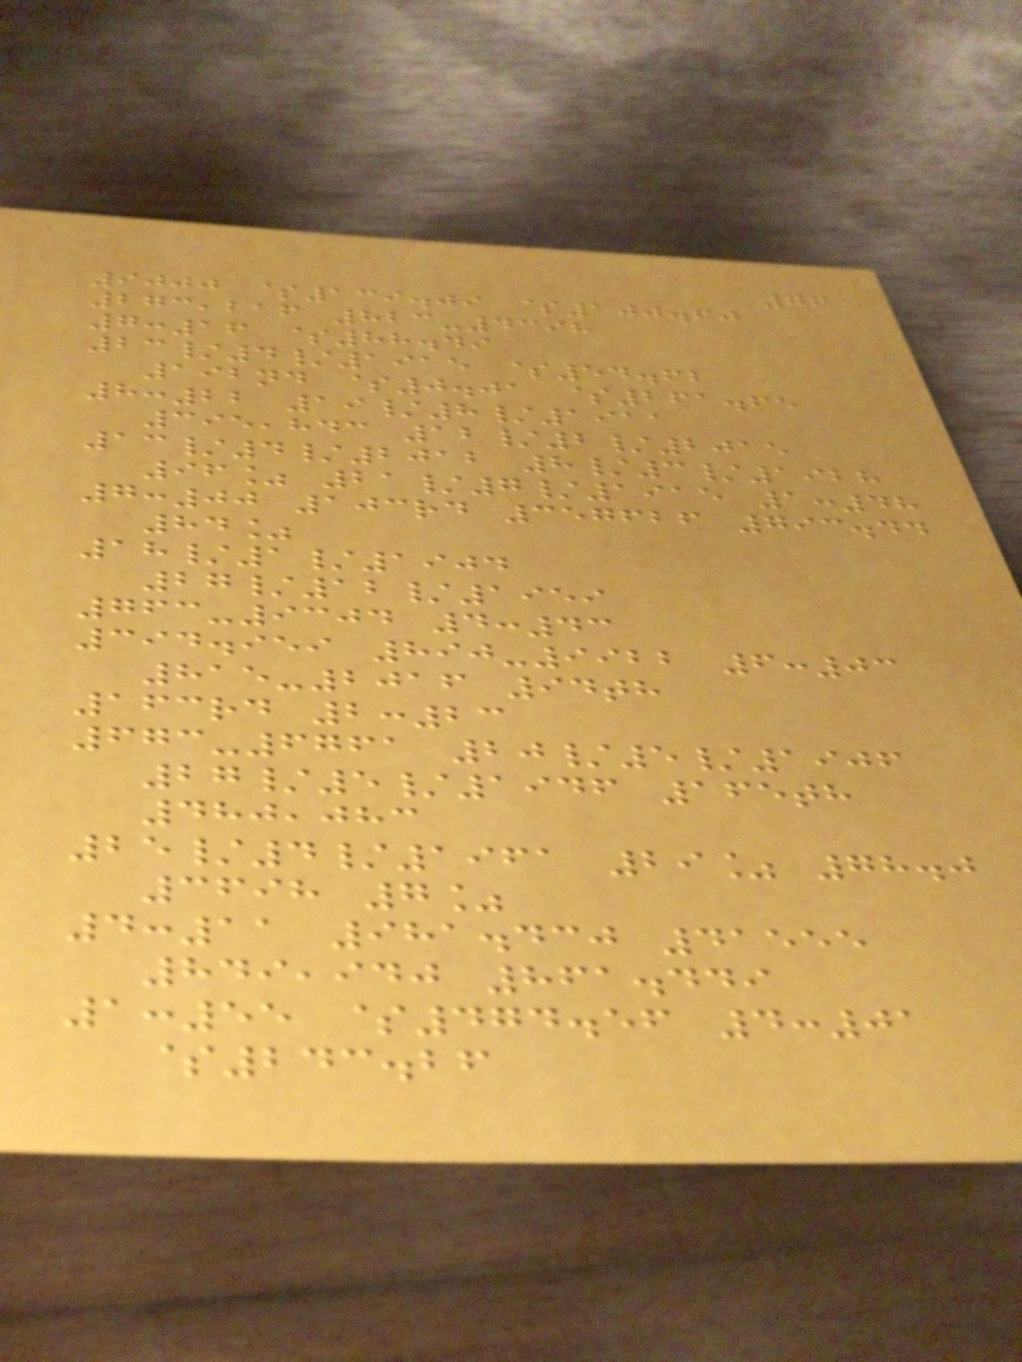76
9000 $139.09 $100.60
273,216 823-4398
7:16 $88.49
23/4/1915 $54.62
192nd $0.01 $261.65
8:22 19/8/1911
395,843 12/2/2015
13/4/2012 8/3/1928
96% 21/7/1915 1:48
7:00 103rd 357626 793.44
84%
18/1/1904
27/12/1959
763-9304 4:43
394.959 890-9922 6:03
815-2016 94th
163rd 2:23
673-6761 20/5/1906
27/5/1946 165th
480,083
25/4/1961 29% 78.0
3698 7%
4:11 981.430 41555
849,940 861.449
1:55 $474.56 4:01
$243.26
